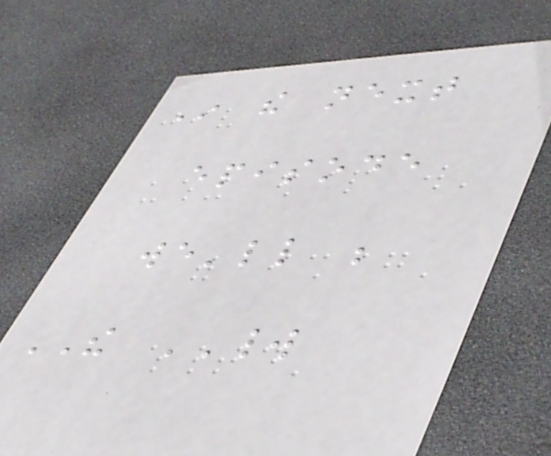In the next
episode
we'll be
THE WORLD
